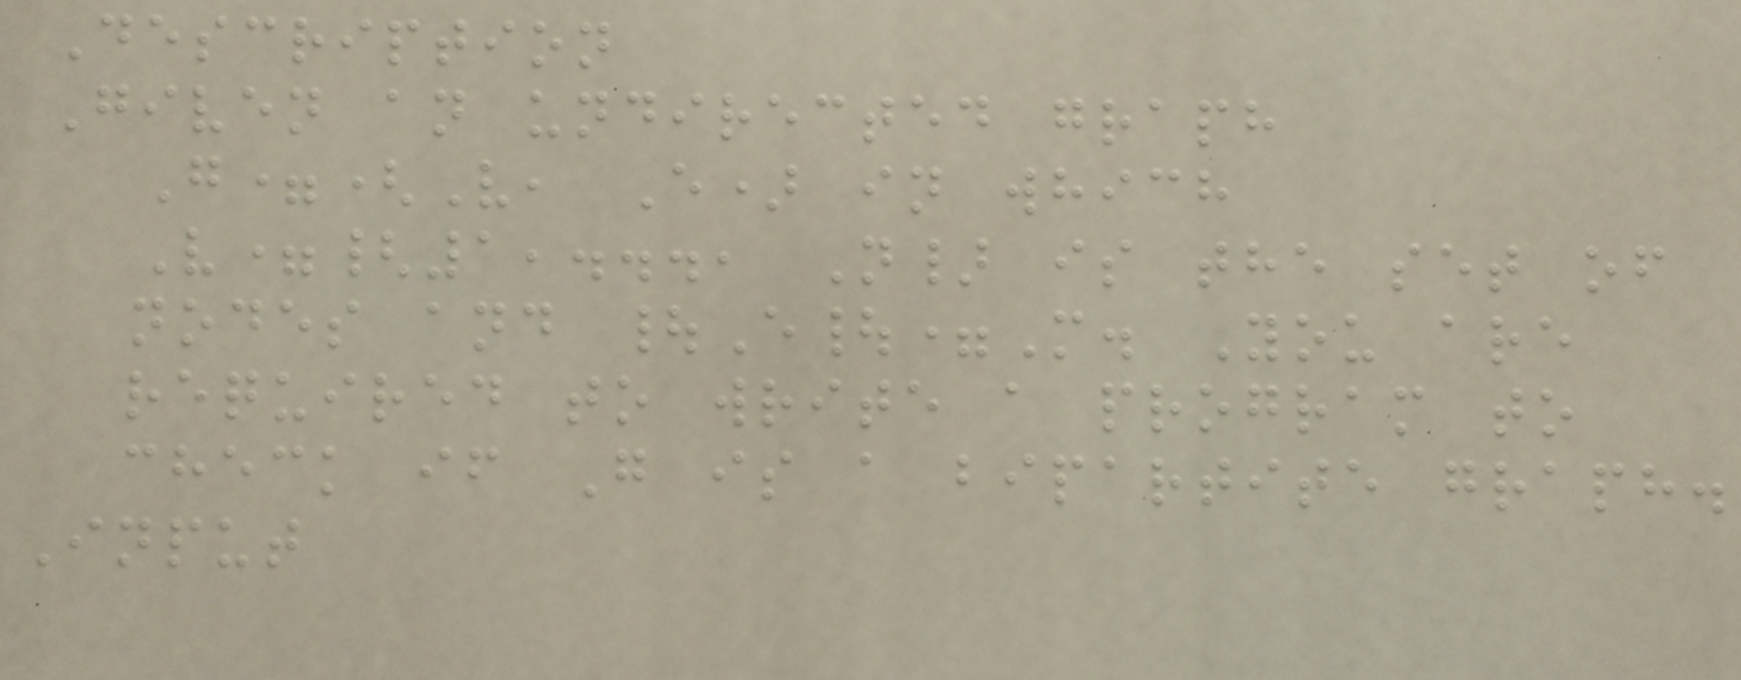Description
Given an undirected graph
G=(V, E) in which
V={1,..., N} is the set of
nodes and |E|=M. You are
required to write a program to
check if G is a bipartite graph.
Input
